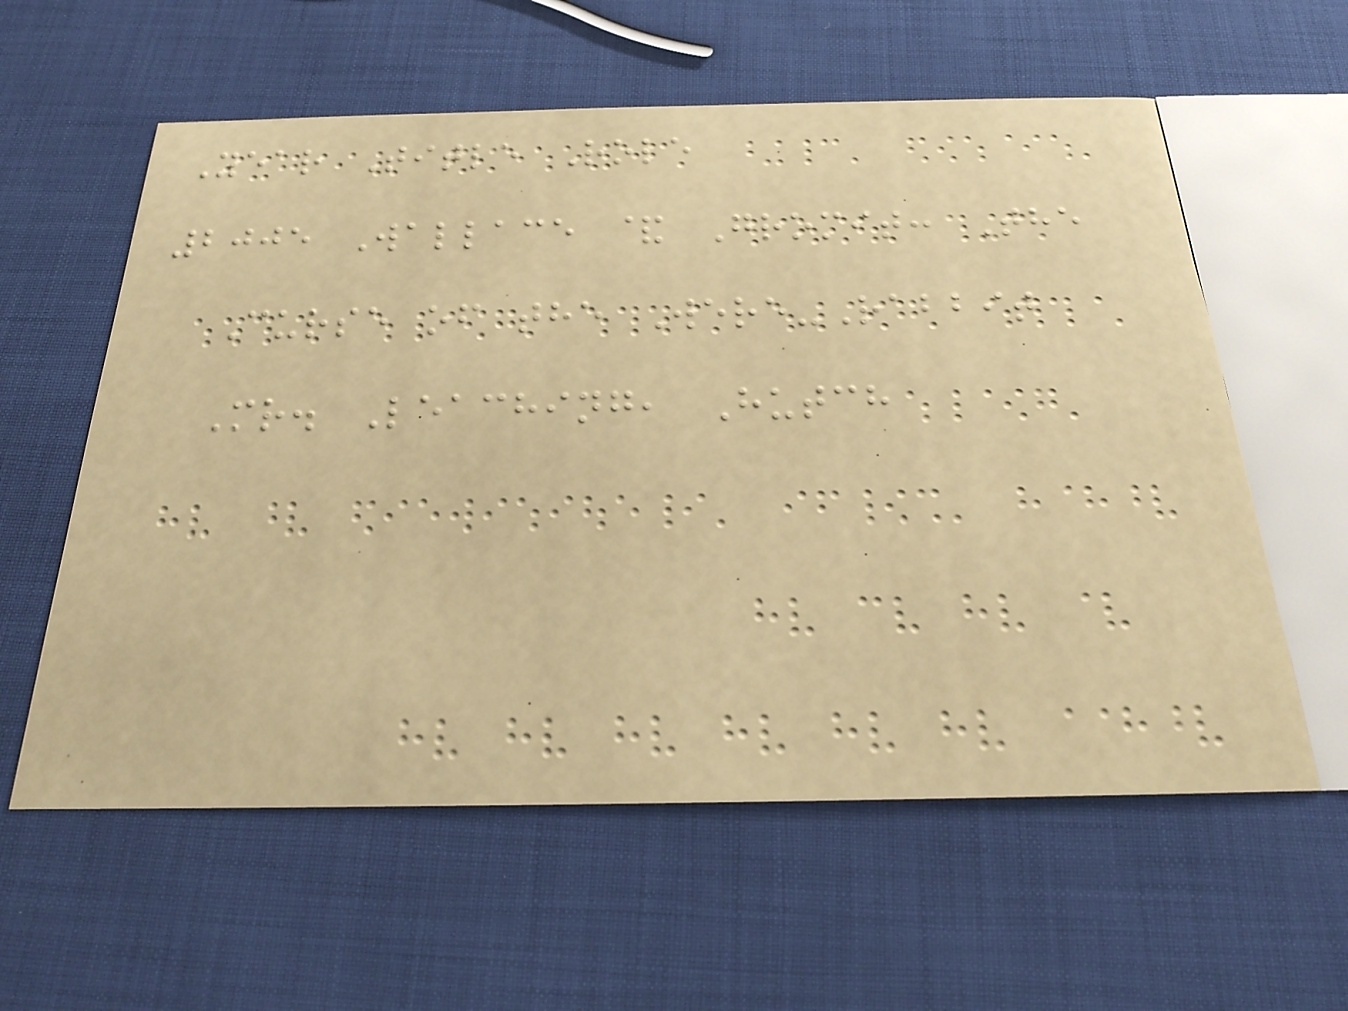Year Title Role
2005 Wallace & Gromit: The
Curse of the Were-Rabbit
Mr. Leaching, Hutch
